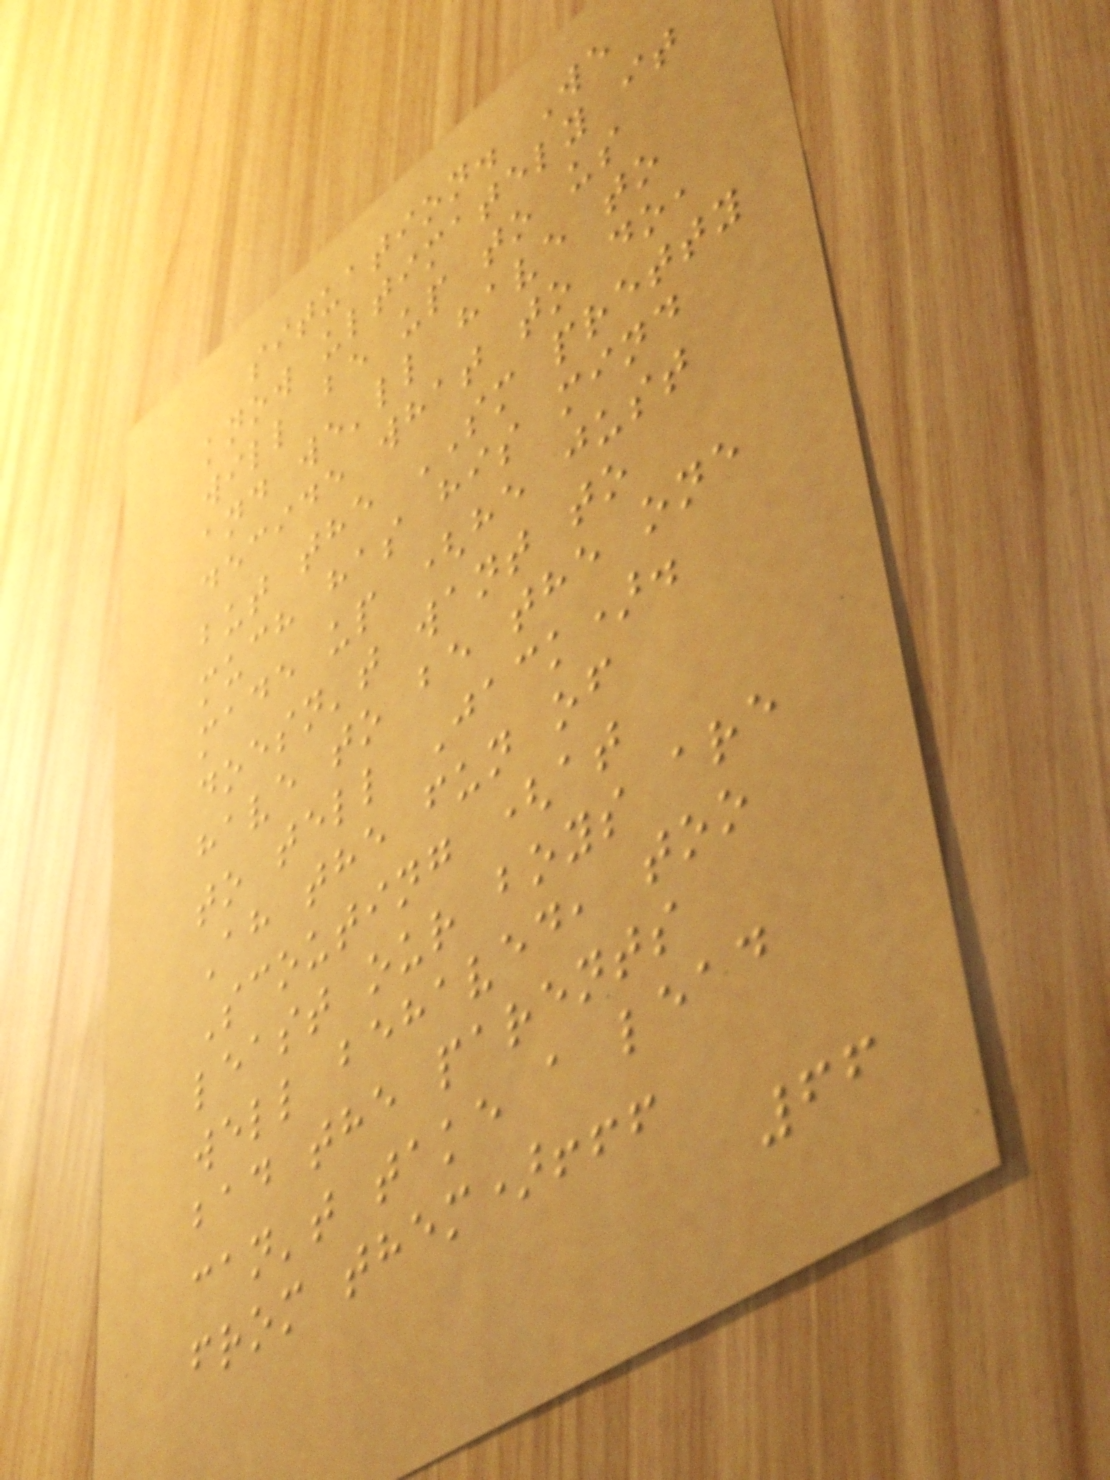situation. We
know ultimately it
will be up to us
and we'll have to
decide what to do,
but the SM pretty
much has his mind
made up (he just
doesn't want to
have to be the one
to tell Jack).
Ah the fun of
Scouting (at
least our boys are
well behaved, too
bad the parents
can't take a lead
from them)!!!
66
